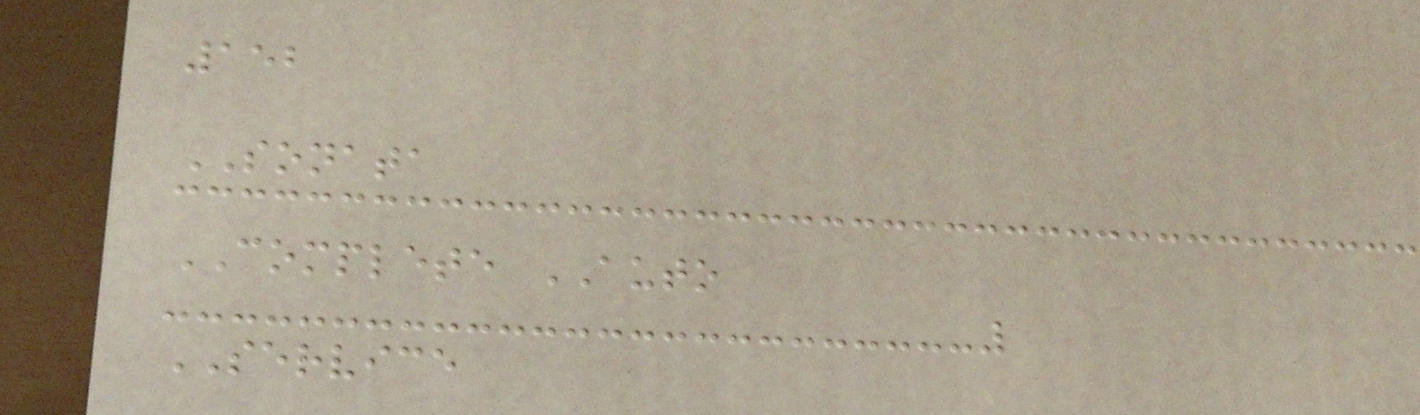152
SONATA
COMPLETE AUTO
SERVICE
